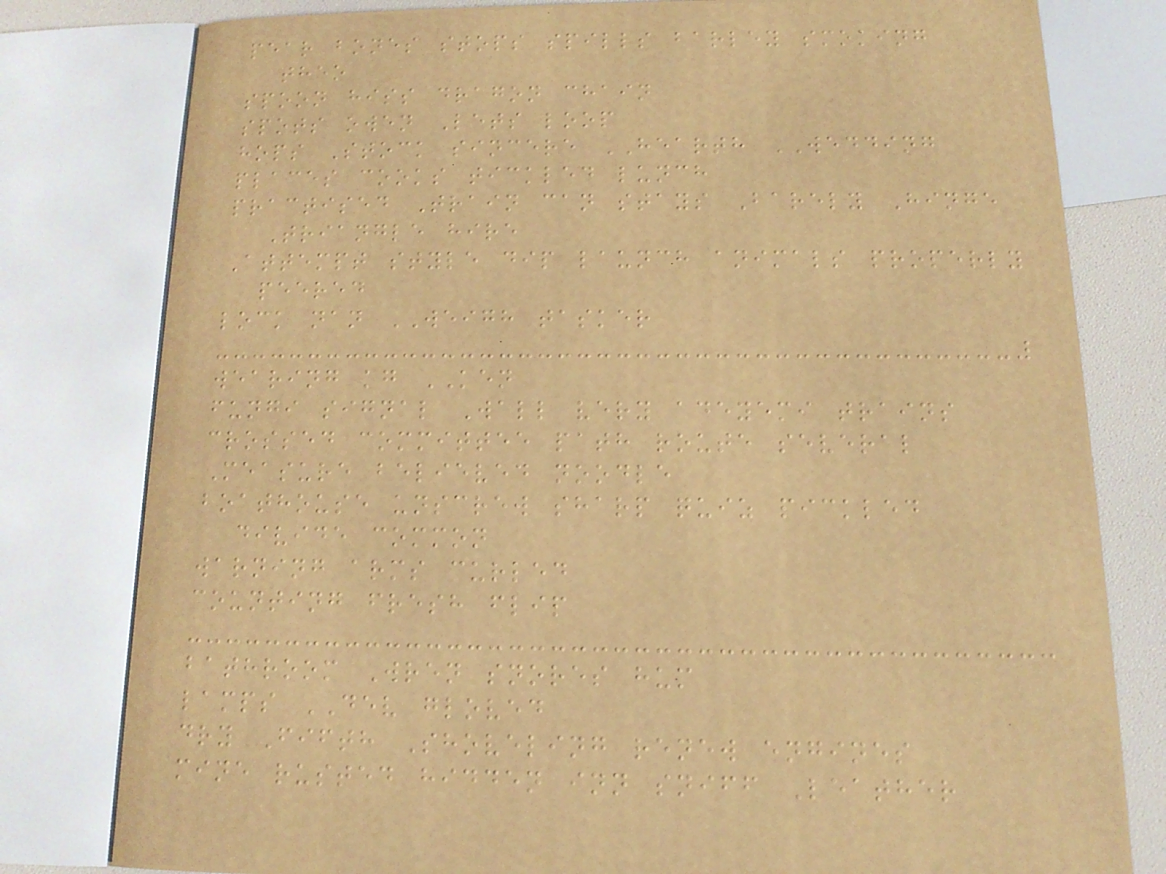pear bones stops spills barley smoking
theo
spoon hiss dragon chain
spots owen Lets loop
hops Stock sincere HEARTH WEDDING
places cooks tickled lunch
practised Train can stays Barely Hinge
Triangle hire
Attempt style dip launch animals properly
peered
lock nan WEIGH tasker
wearing kg KEN
fungi signal Wall very adeyemi trains
crossed committee path route several
Measure believed noodle
boathouse unscrew sharp quiz pickled
divide common
warning arms curled
counting fresh flip
bathroom Wren snores hum
lamps DEV gloved
dry Fifth Shoveling renew engines
mine rusted hidden inn sniff Leather
